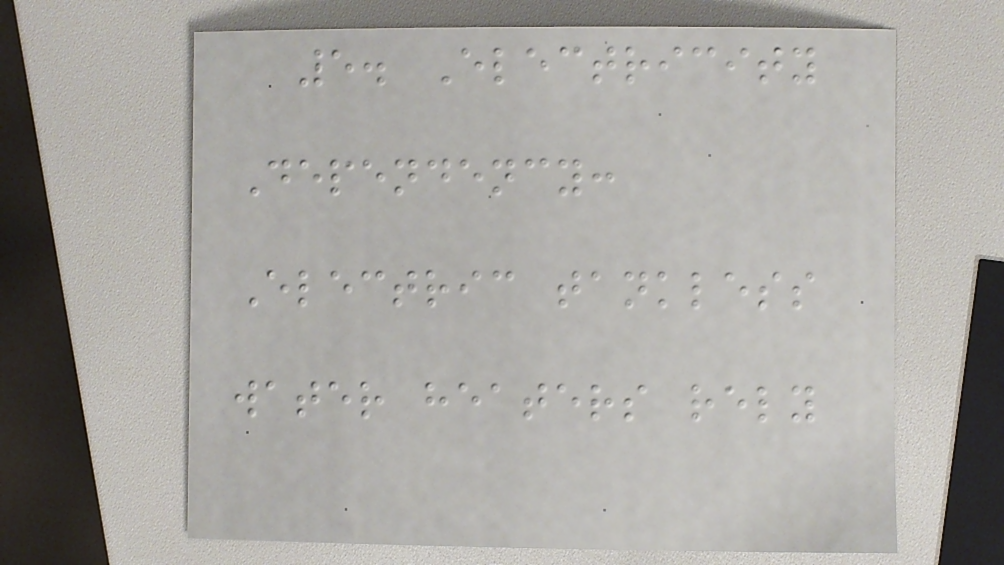5. Electricity
Dependency:
Electric tankless
water heaters rely
